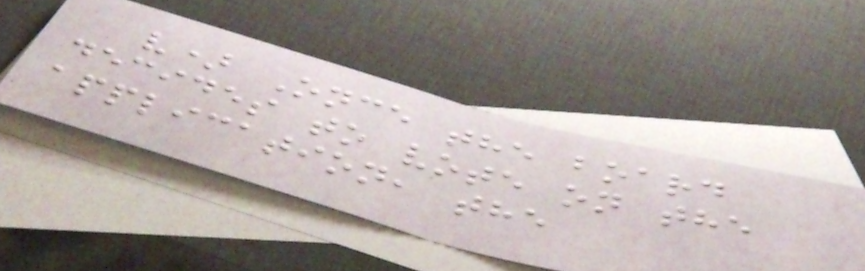v) Once the board
decides to vote on the
application, the
